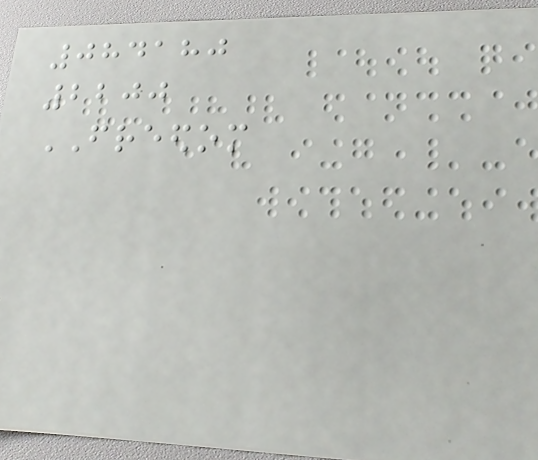084180
2200
FREEDOM
